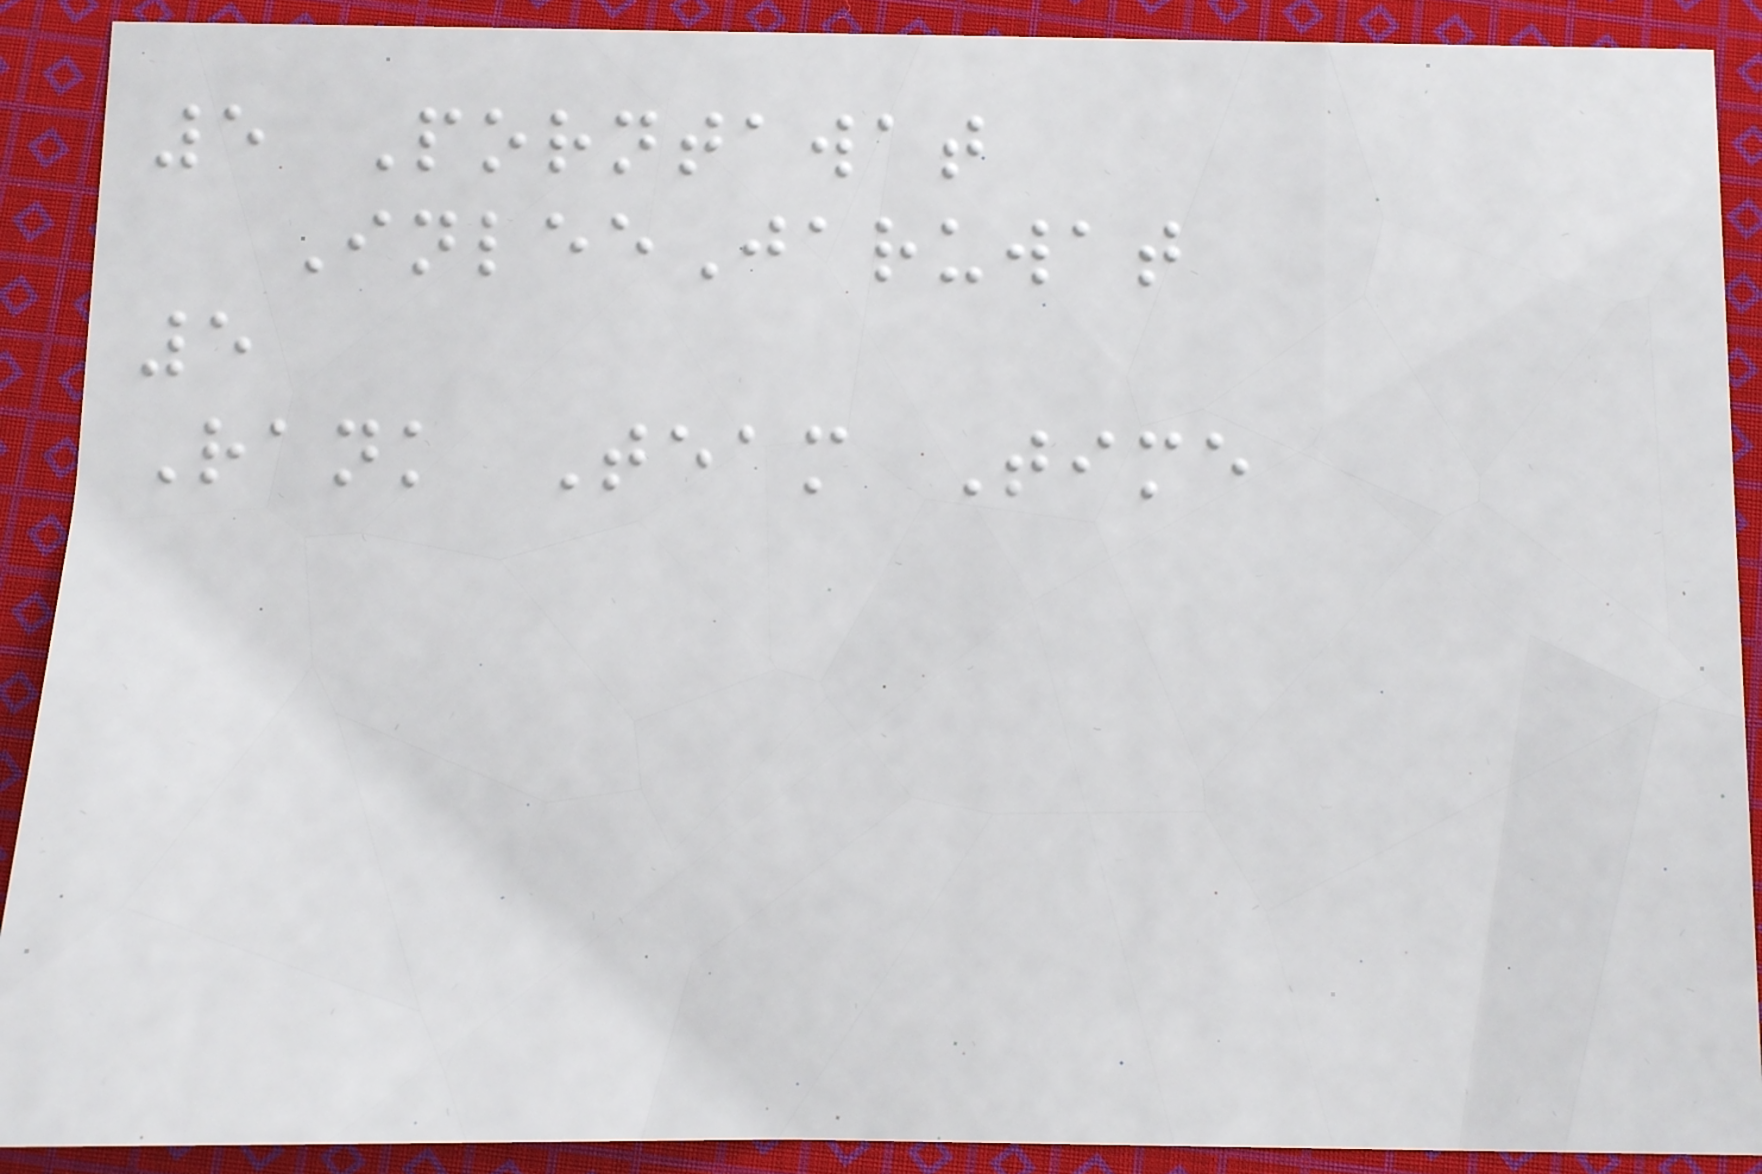5 Porntawat
InleeJaruwat
5
Rank Team Time
